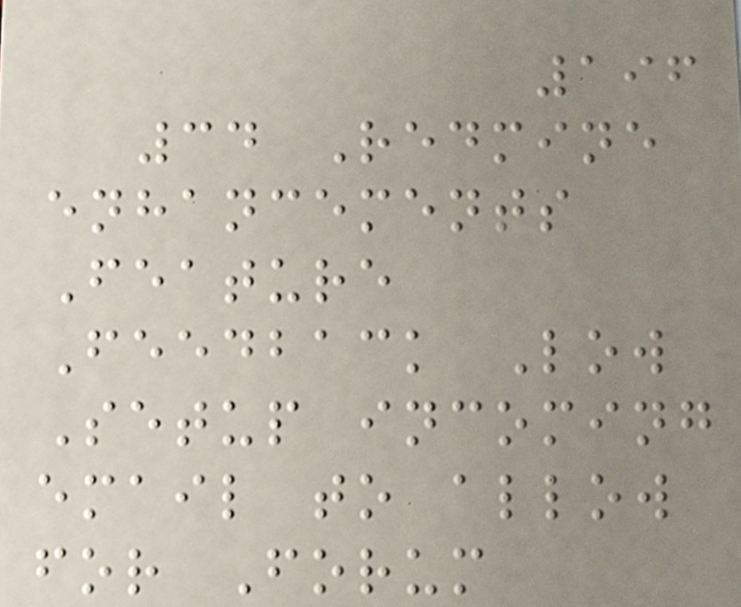196
34 Redmine
enhancements
Feature
Feedback Low
Setup incoming
email to allow
for Forum
